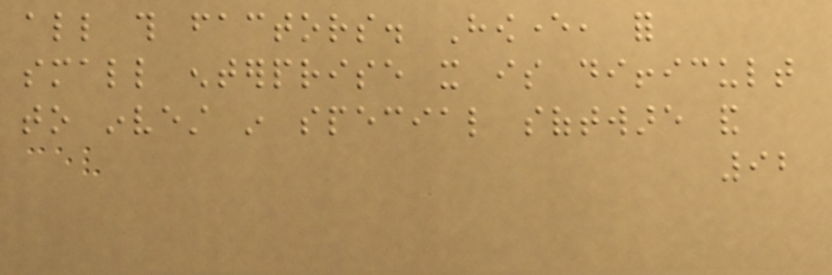all this factors. However, for
small enterprise it is difficult
to invest in special software and
92
